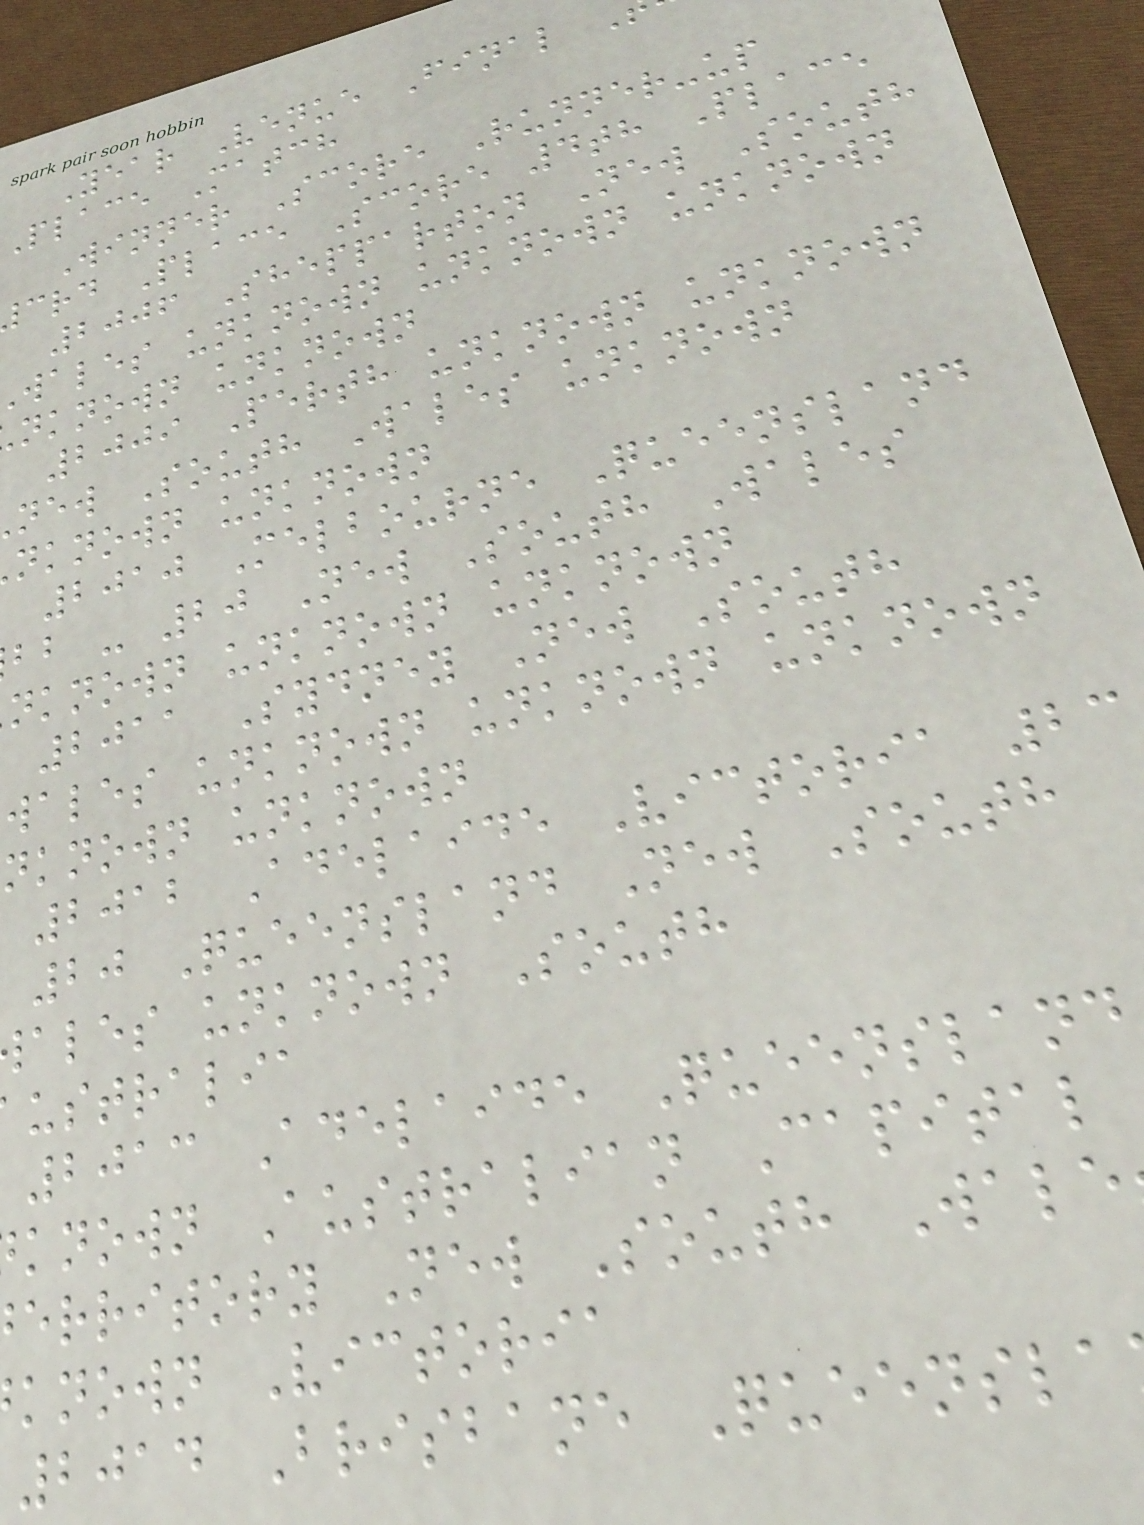Year Venue Final
Place Match
Winner Score Runner-up
crd Place Score 4th Place
2006 Shepparton New South
wales unknown unknown unknown
nknown unknown
2009 Perth unknown unknown
new South Wales unknown
nknown unknown
2010 Melbourne Queensland
bb - 20 New South Wales
nknown unknown unknown
2011 Sydney New South
wales unknown unknown unknown
nknown unknown
2012 Adelaide Victoria 23
20 Queensland New South
ales unknown South
ustralia
2013 Adelaide Queensland
known Australian Capital
erritory New South Wale
known Victoria
2014 Brisbane Queensla
